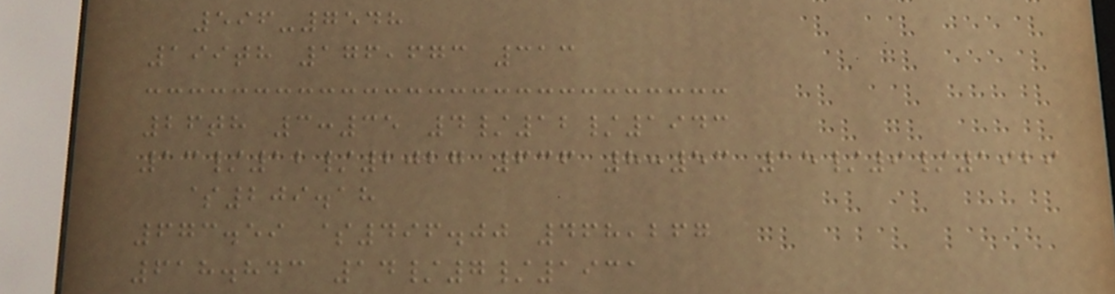596-7548
199th 176,673 313
26th 3:35 4/12/1943
13/12/2027 636 8:53 15/9/1929
$209.18
673.59 $496.00 468,267
618.843 14/7/1931
